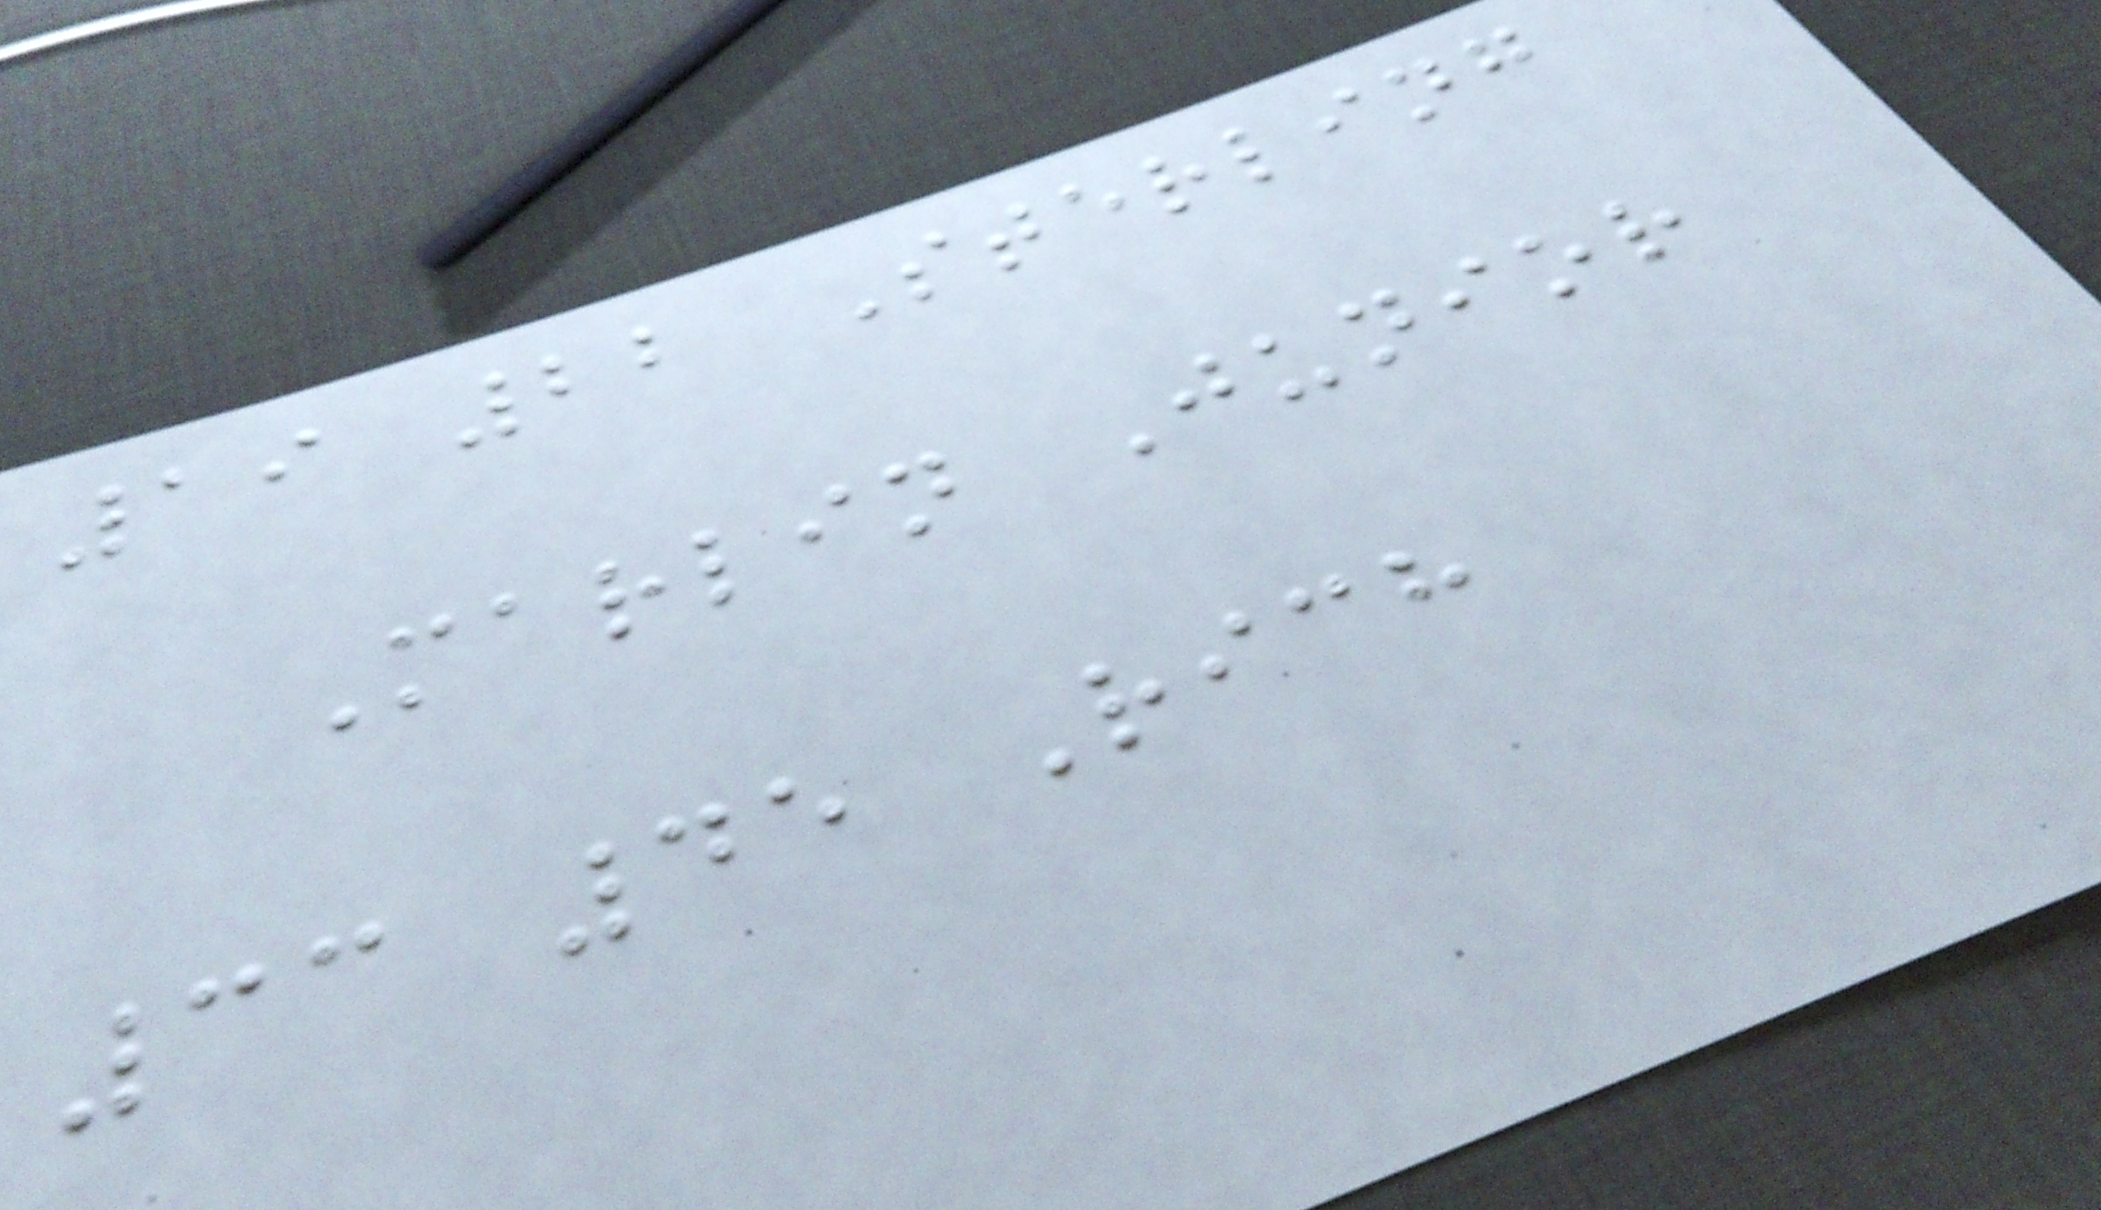19 22 Sterling
Marlin Junior
33 45 Rich
